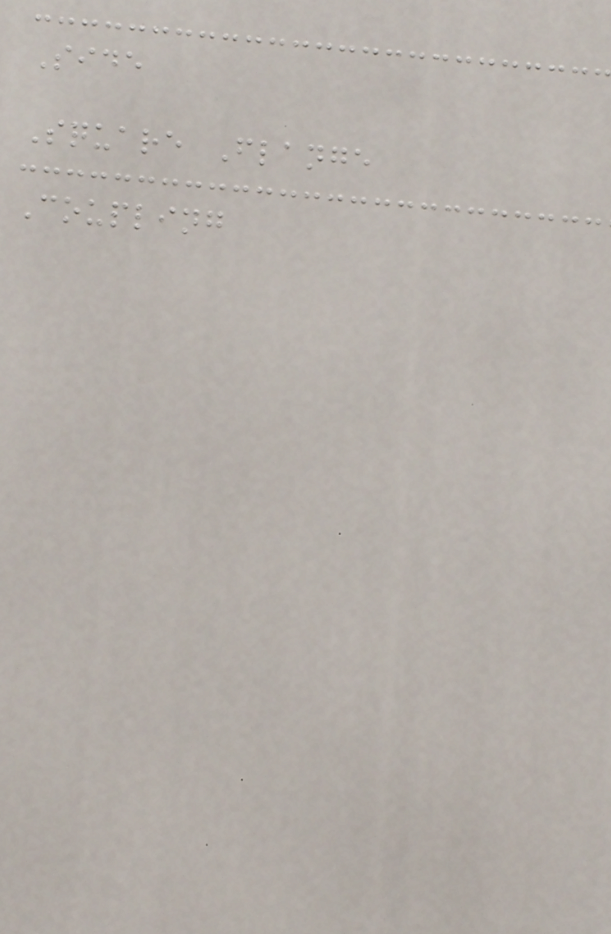Side
Square Flange
Coupling
